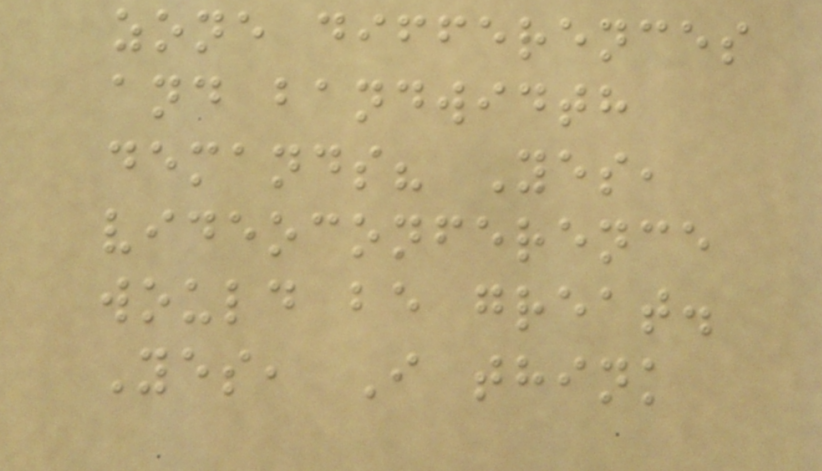zone differences
and bandwidth
demands? Yes,
videoconference
would be great.
Yes, I think
